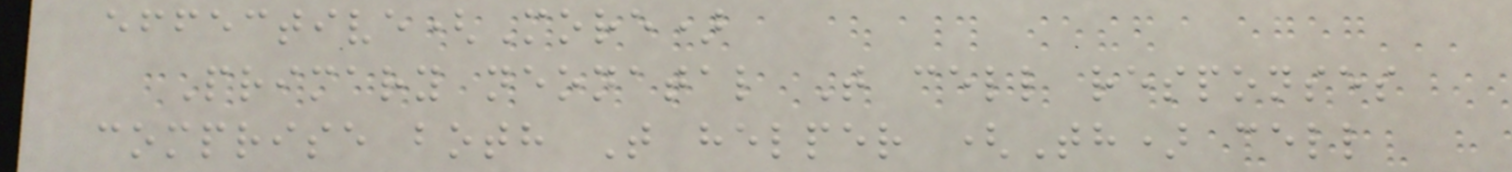effective(More)
Primary neonatal T cell responses
comprise both T helper (Th) cell
